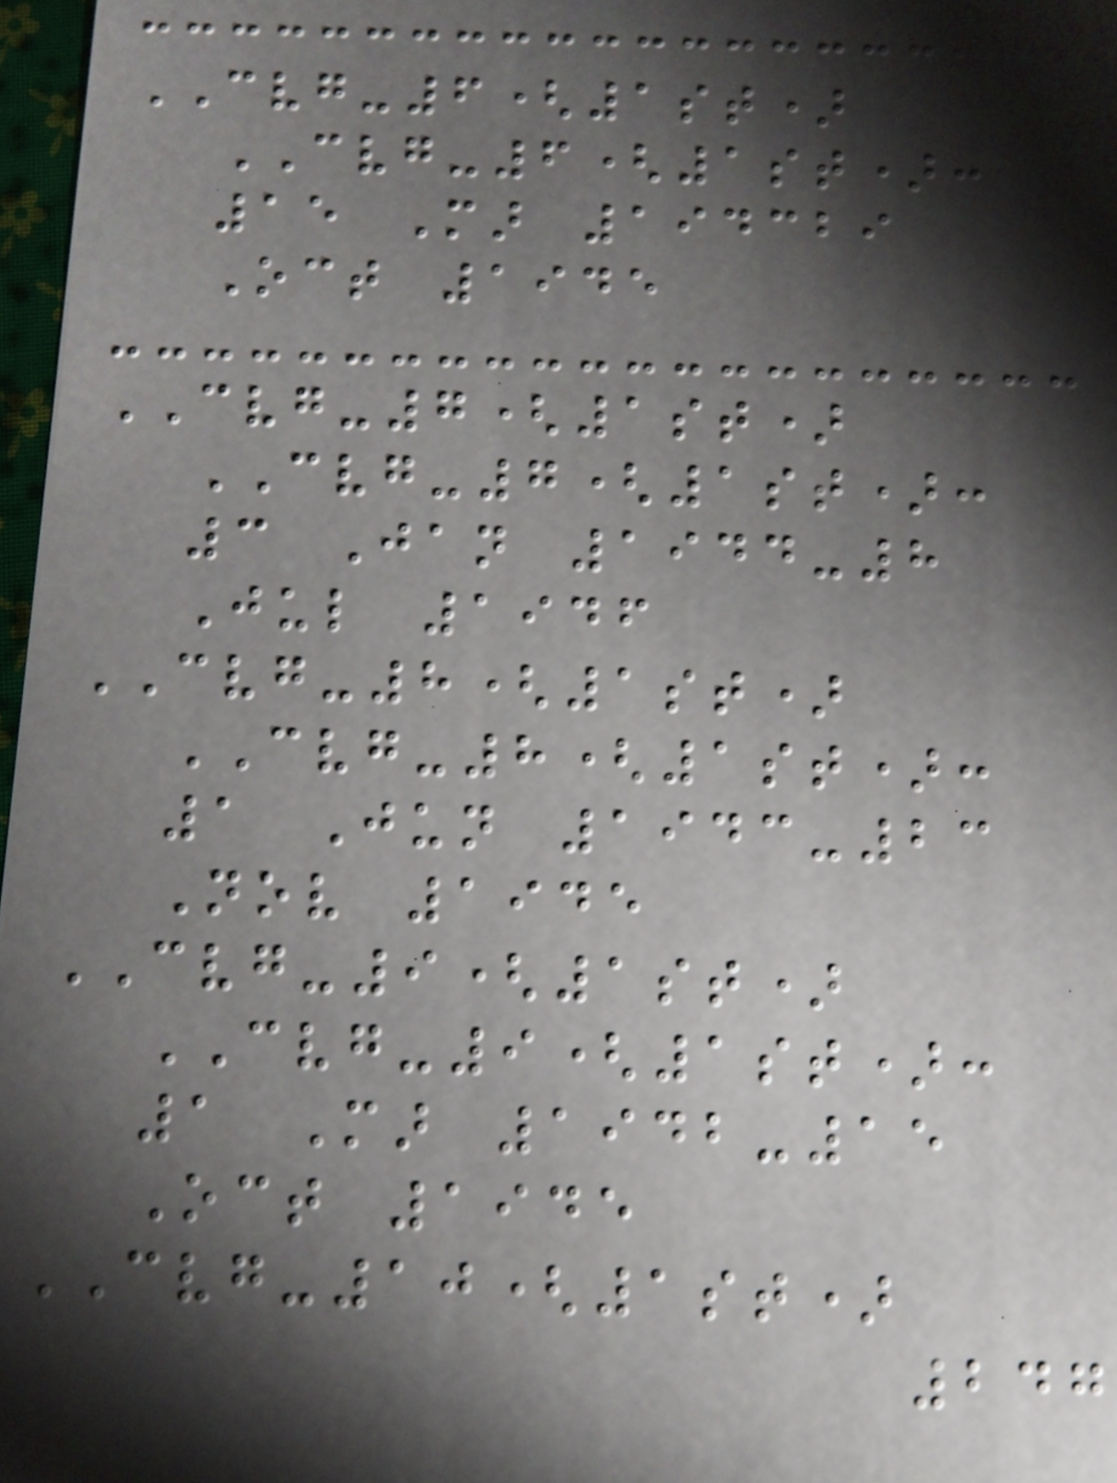CVG-6(1st)
CVG-6(1st):
15 Mar 194329
Oct 1945
CVG-7(1st)
CVG-7(1st):
3 Jan 1944-8
Jul 1946
CVG-8(1st)
CVG-8(1st):
1 Jun 1943-23
Nov 1945
CVG-9(1st)
CVG-9(1st):
1 Mar 1942-15
Oct 1945
CVG-10(1st)
247
